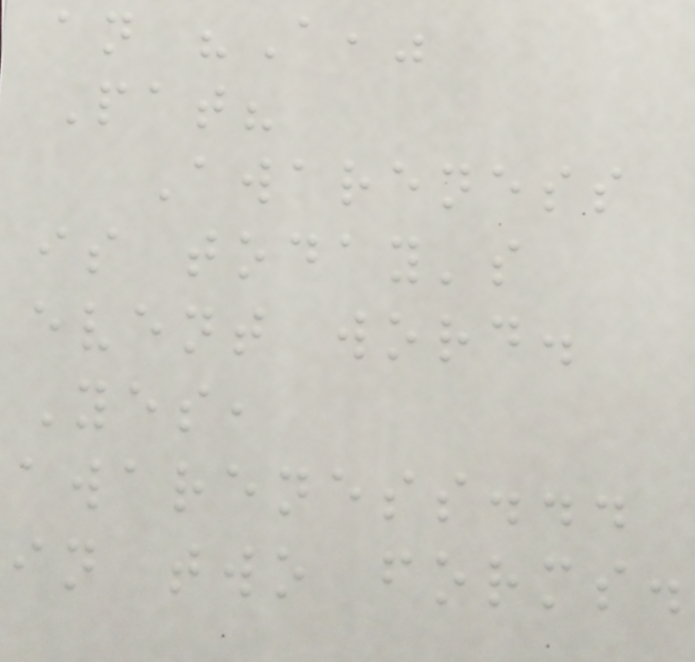an "A,"
Pat?
Awareness
is today's
event word.
Yes,
awareness...
in two forms.
